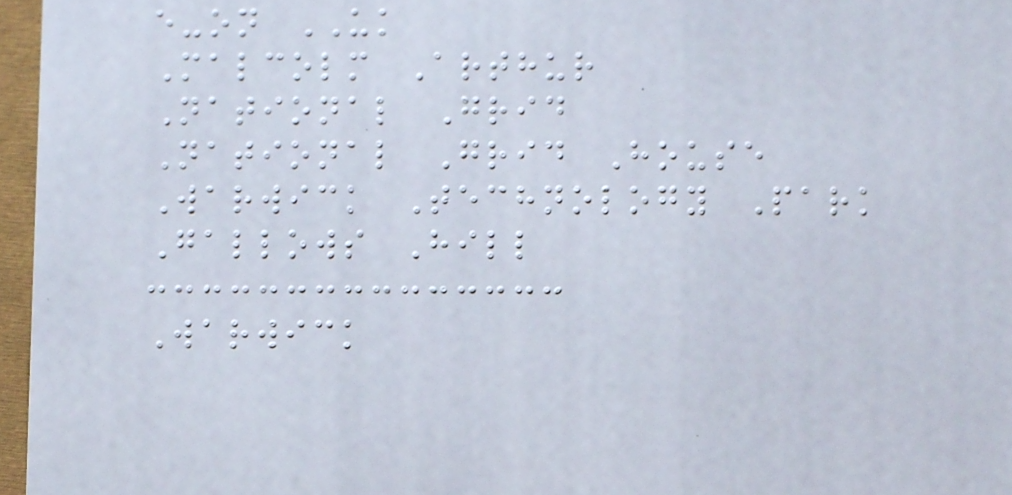e-on UK
Malcolm Arthur
National Grid
National Grid House
Warwick Technology Park
Gallows Hill
Warwick
